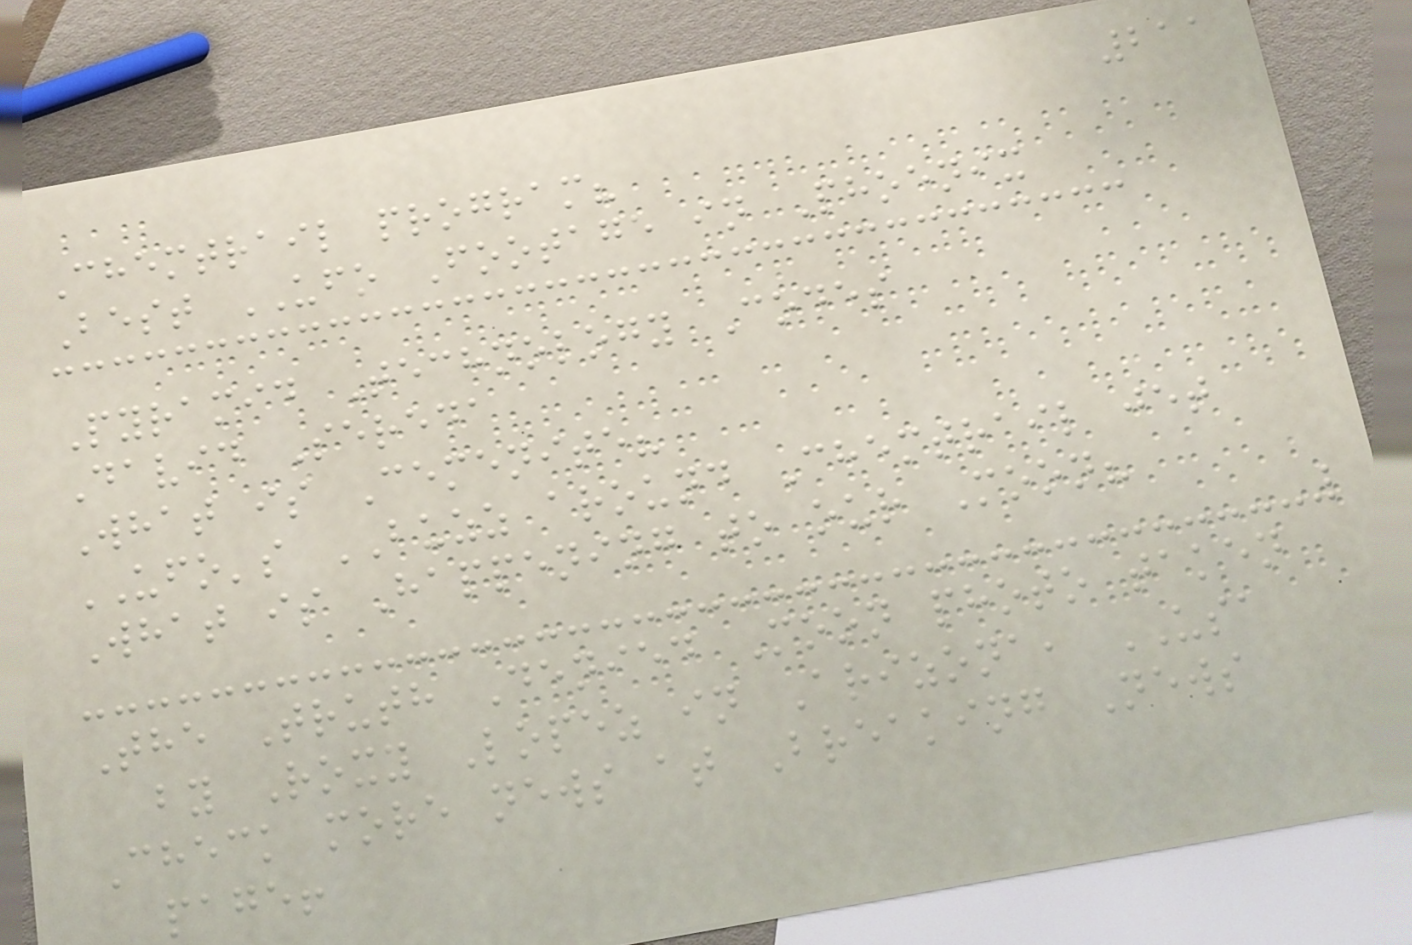211
Chemtrail program?
Best UFO Footage in Phoenix
Pyramid Technology Codes
David Sereda
What is Cemenite?
UFO's BUZZ around Chemtrail jet
What is Happening to our Moon?
The Truth Denied Moon photo taken
by Roxy Lopez in Arizona, USA
Check more news at Breaking News
page!
